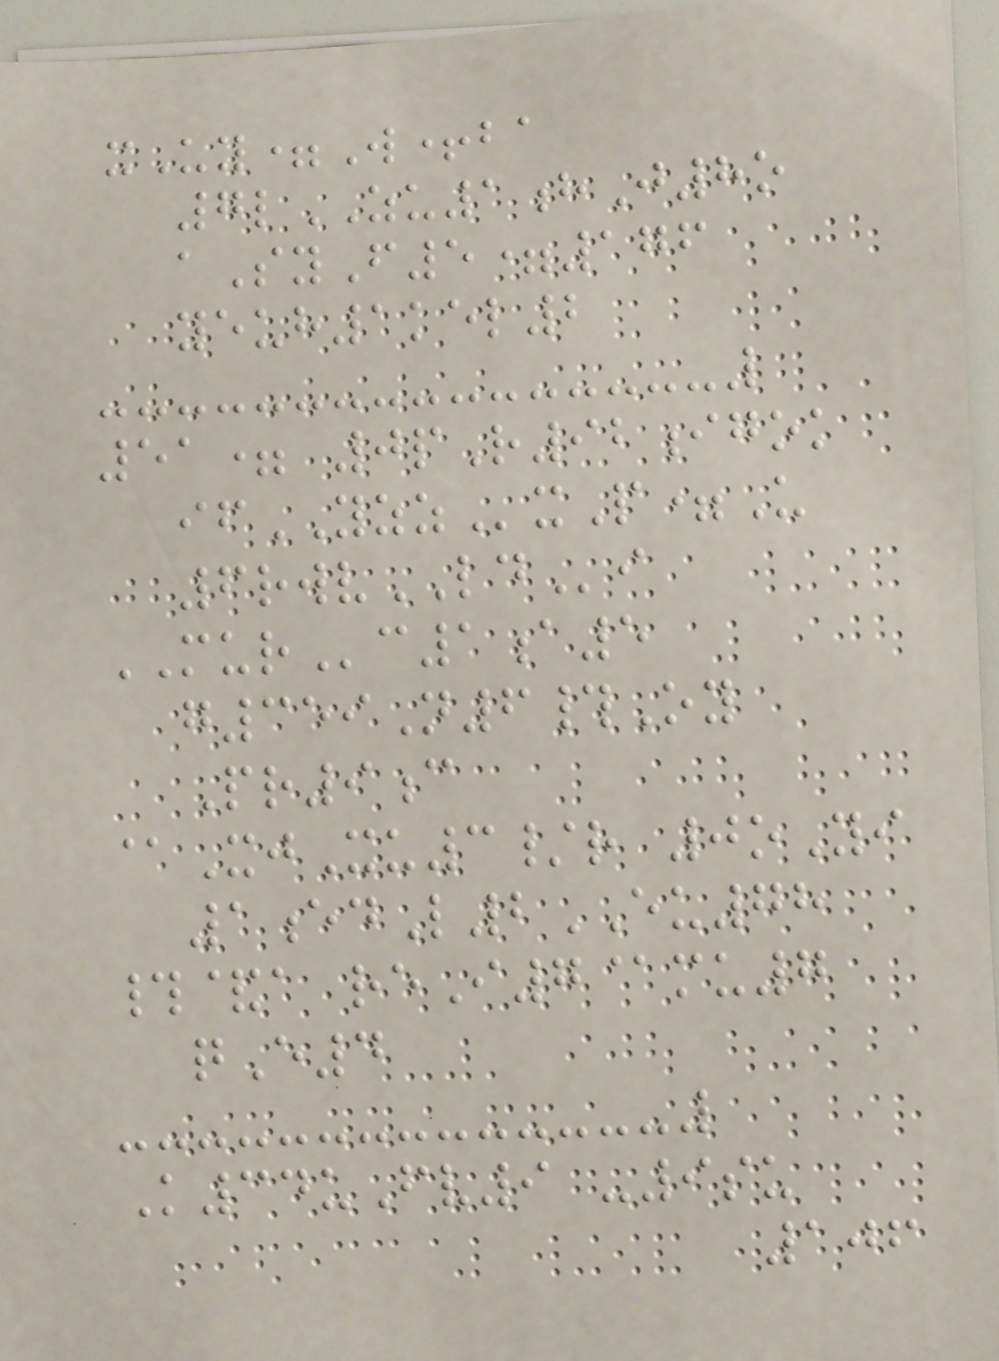xUy=W+ba
7lZU1hJ8o
aSyF5=176
yeuh1kel2
51= 0pR92igok
ifYZZxP=U
6rwvLDi
MURc1a5
g359N6#Oy
Pr9c
@XjXu3/r 0oYi
1edL2EU78
#&a reI7@mu7
qE4
K34uFv9 -9su
106
